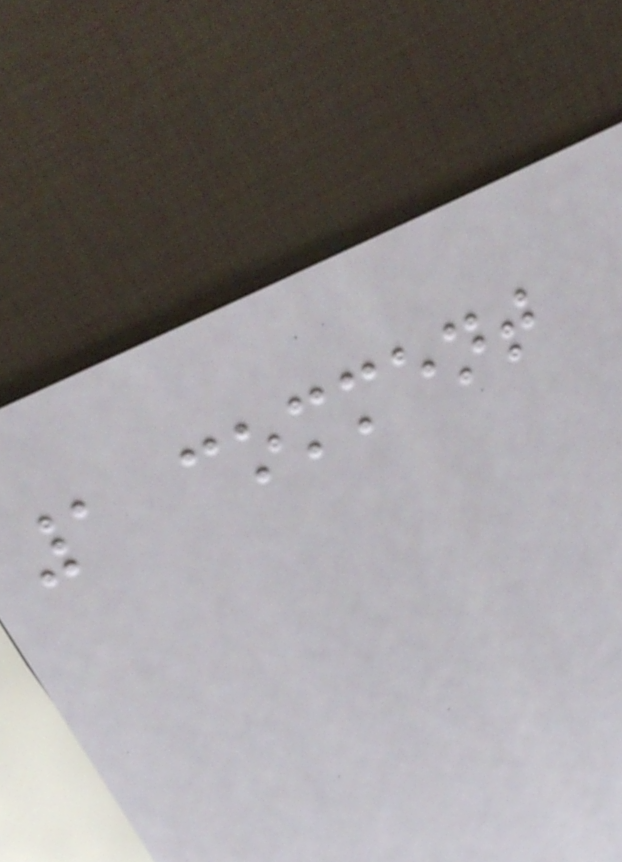1 comment
